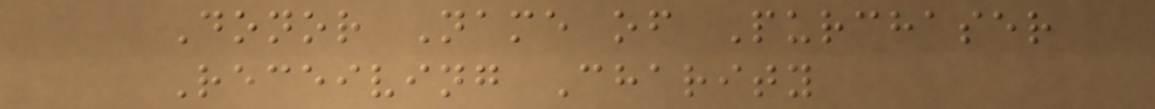Donor Name of Purchaser
Receiving Charity
